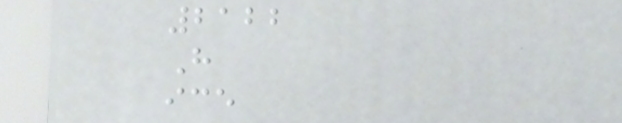2122
H
ice
